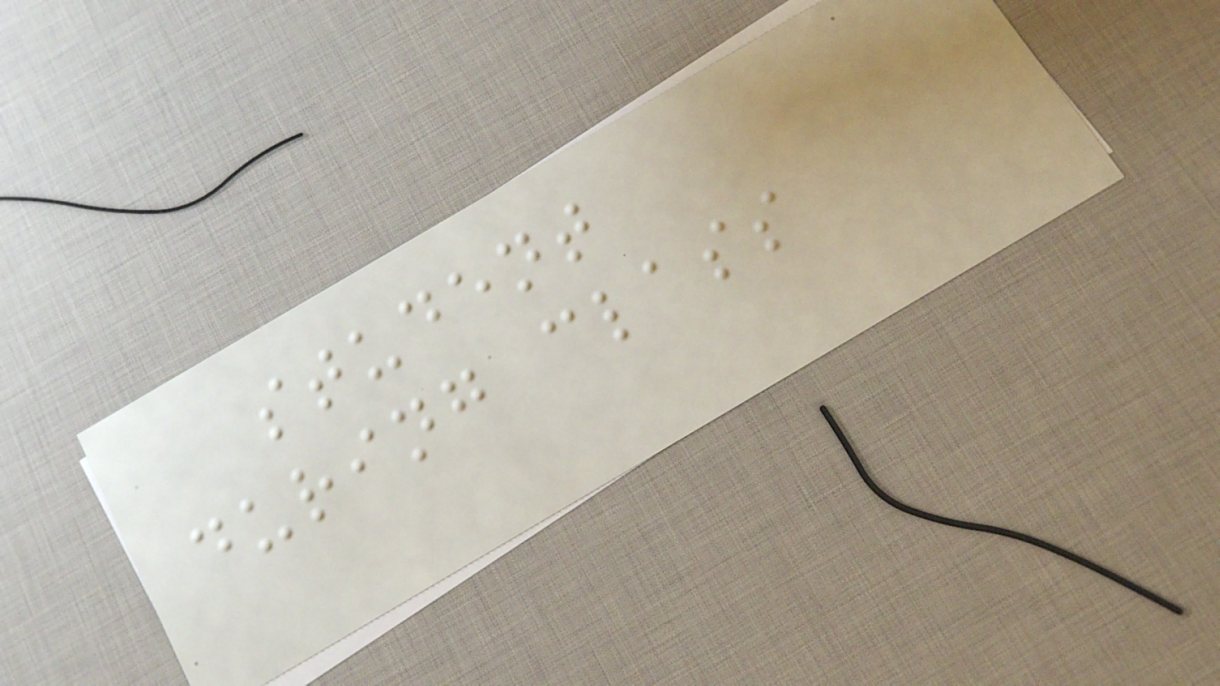student
during class
